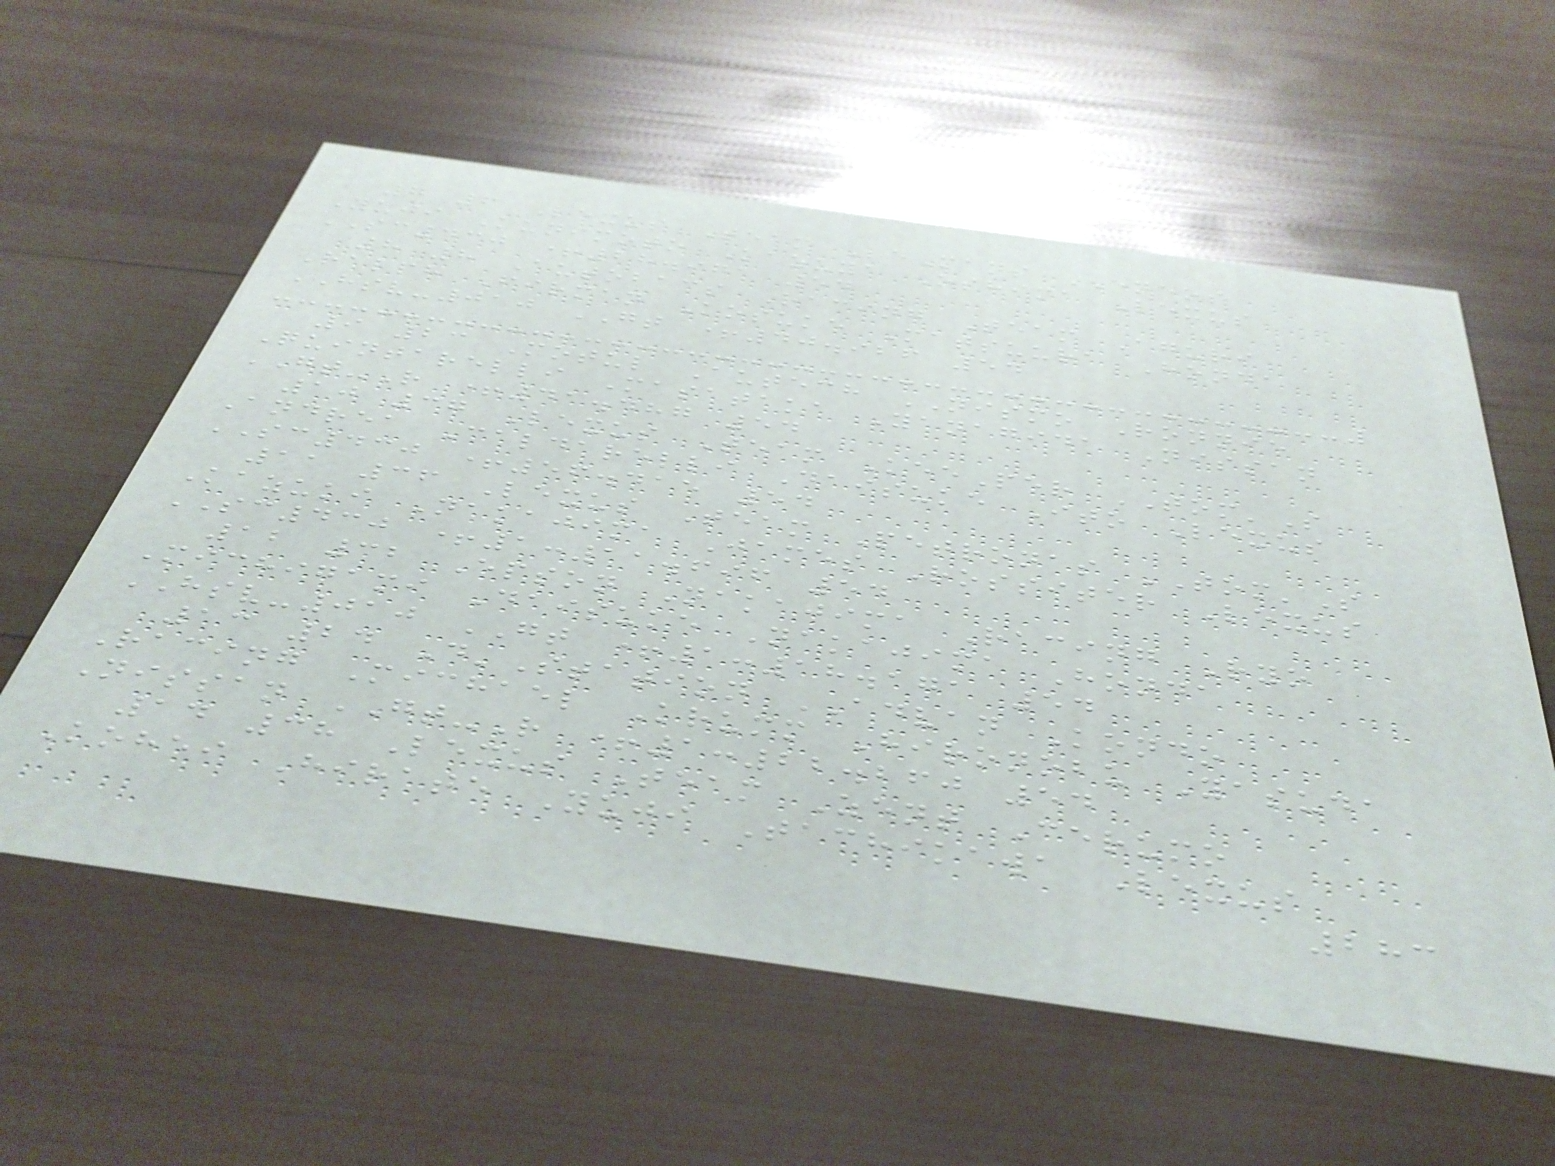7 6 Lexus Team LeMans ENEOS
Yuji Kunimoto Kazuya Oshima Lexus
SC430 +28.971 54
8 8 Autobacs Racing Team Aguri
Ralph Firman Kosuke Matsuura Honda
HSV-010 GT +40.926 54
9 23 Motul Autech NISMO Ronnie
Quintarelli Masataka Yanagida Nissan
GT-R +41.487 54
10 37 Lexus Team KeePer TOM'S
Andrea Caldarelli Daisuke Ito Lexus
SC430 +56.415 54
11 36 Lexus Team Petronas TOM'S
Kazuki Nakajima James Rossiter Lexus
SC430 +1:11.696 54
12 32 Epson Nakajima Racing Ryo
Michigami Daisuke Nakajima Honda
HSV-010 GT +1:18.171 54
13 24 D'Station ADVAN Kondo
Racing Michael Krumm Hironobu Yasuda
Nissan GT-R +1:22.260 54
14 38 Lexus Team Zent Cerumo
Kohei Hirate Yuji Tachikawa Lexus
283
